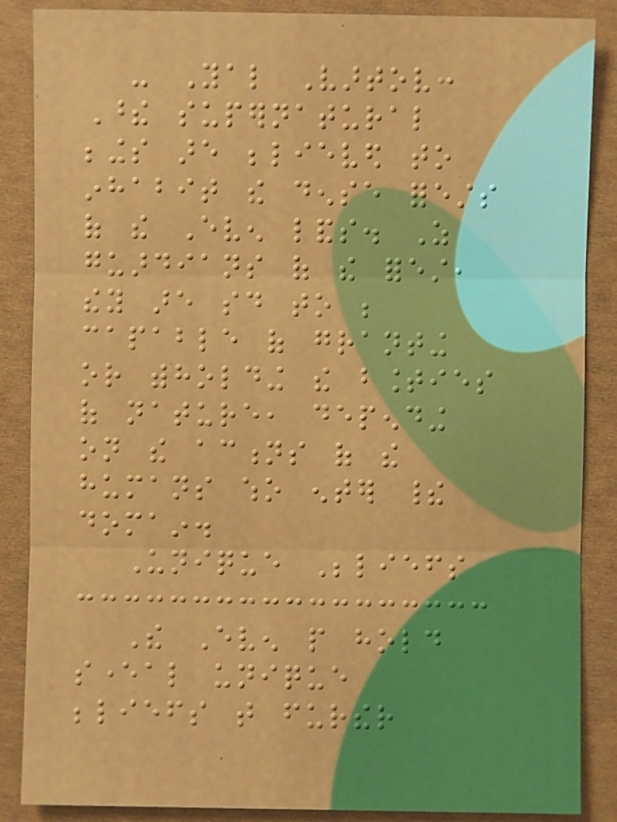- Yal Vartov:
These supernatural
beings are believed to
inhabit the dense forests
of the Even lands. As
guardians of the forest,
they are said to be
capable of granting
or withholding the bounties
of nature, depending
on the actions of the
humans who enter their
domain.
Unique Beliefs
The Even people hold
several unique
beliefs that further
